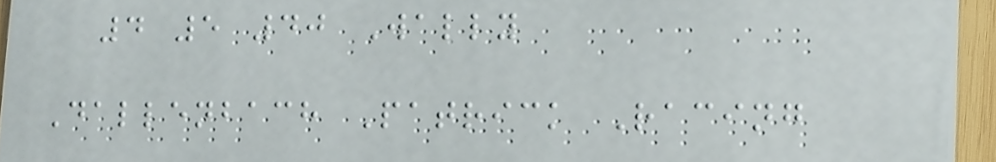4 5 40 Wally
Dallenbach Patrick Racing
